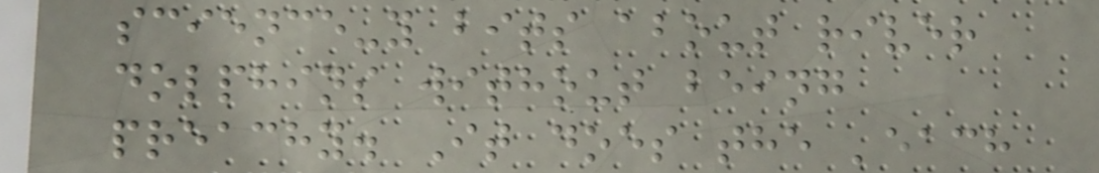science-y bits about river
dolphins without being
preachy. It does the 'each
